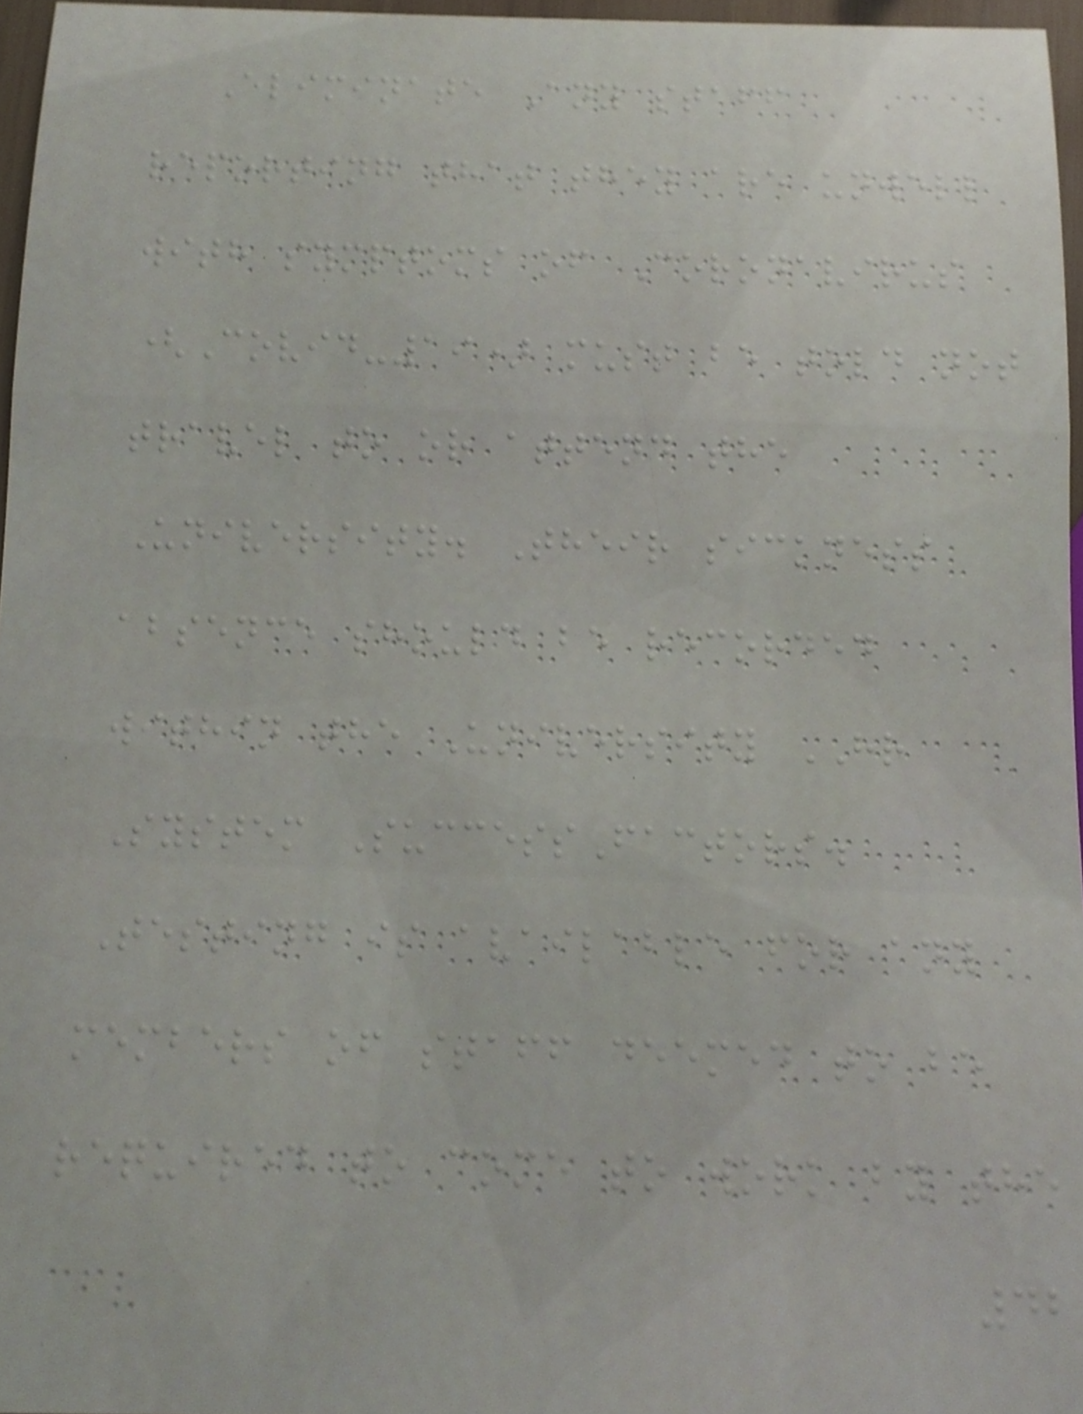Eliminate Any staff
reporting that they are unwell
with symptoms of Coronavirus
(Covid-19) must be told not
travel to or attend the
University. Their sickness
absence should be recorded
within the University HR
System SuccessFactors.
Testing is available for any
members of staff deemed to be
required to come to work by the
42
